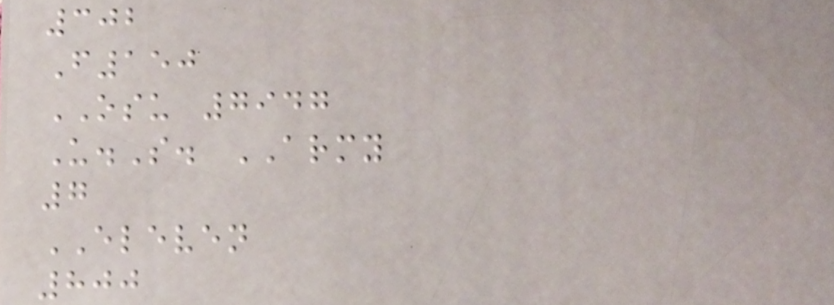302
F150
OSU 7947
U.S. ARMY
7
ELEVEN
800
